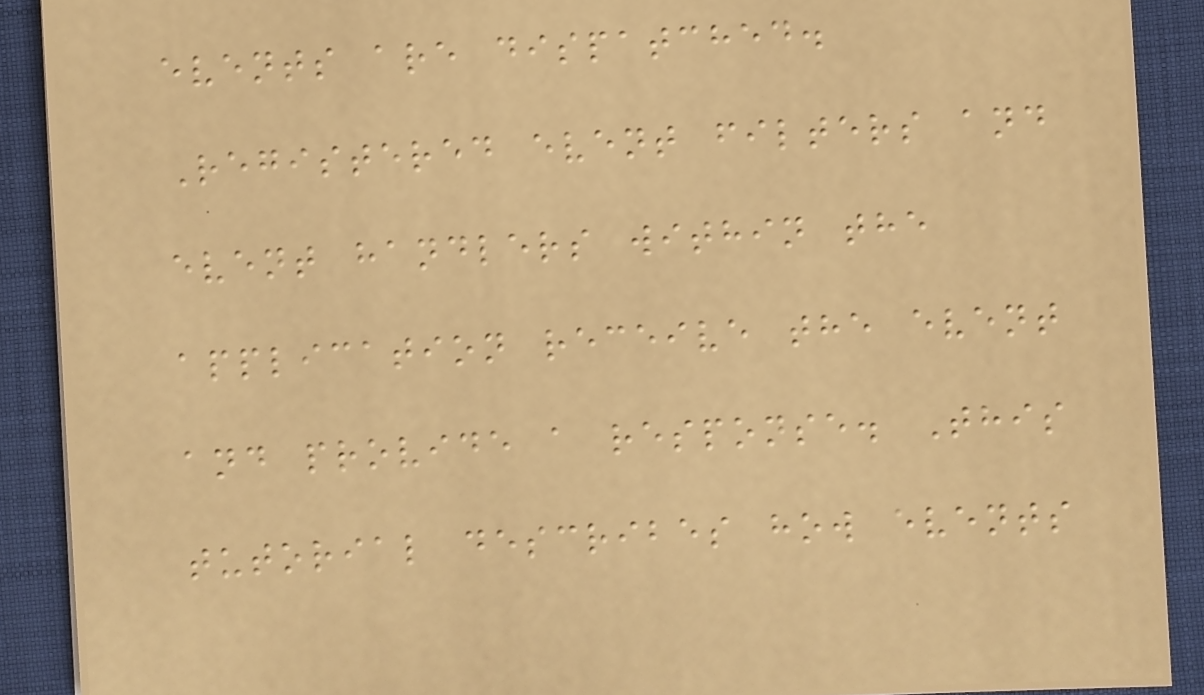events are dispatched.
Registered event filters and
event handlers within the
application receive the event
and provide a response. This
tutorial describes how events
